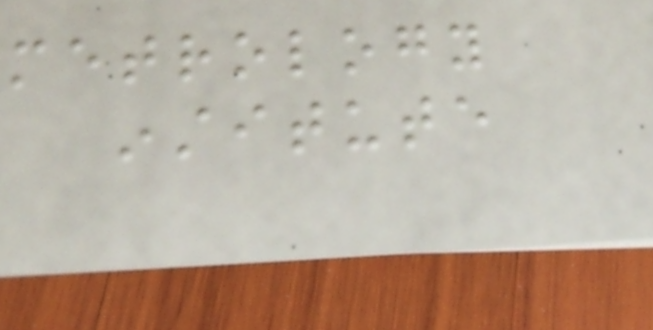metrology
institute
